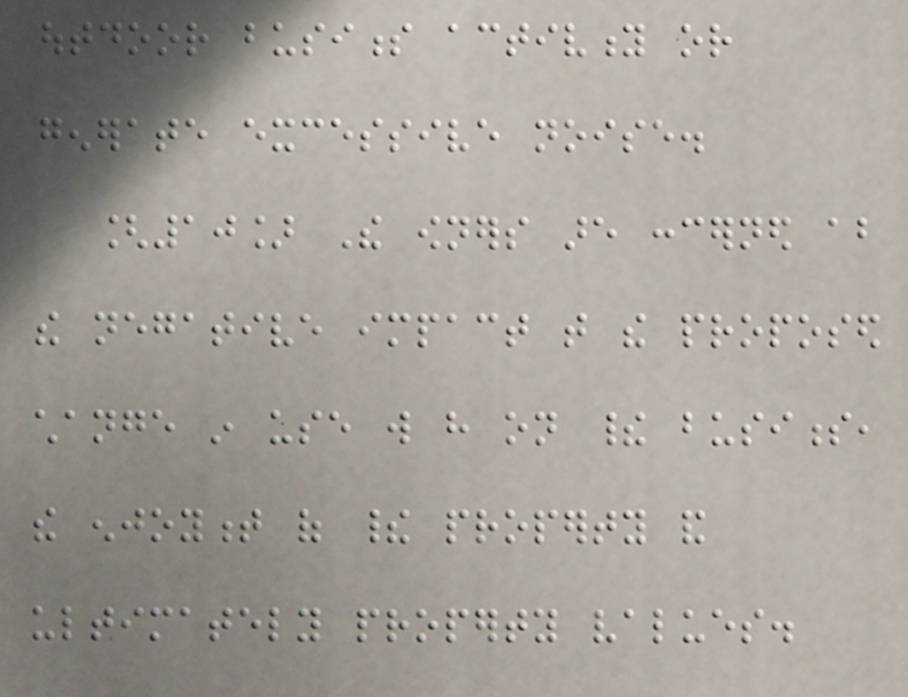outdoor business activity or
generate excessive noise.
[10] The owners are concerned about
the negative impact that the proposed
change in use will have on their business,
the enjoyment of their property and
ultimately property values.
